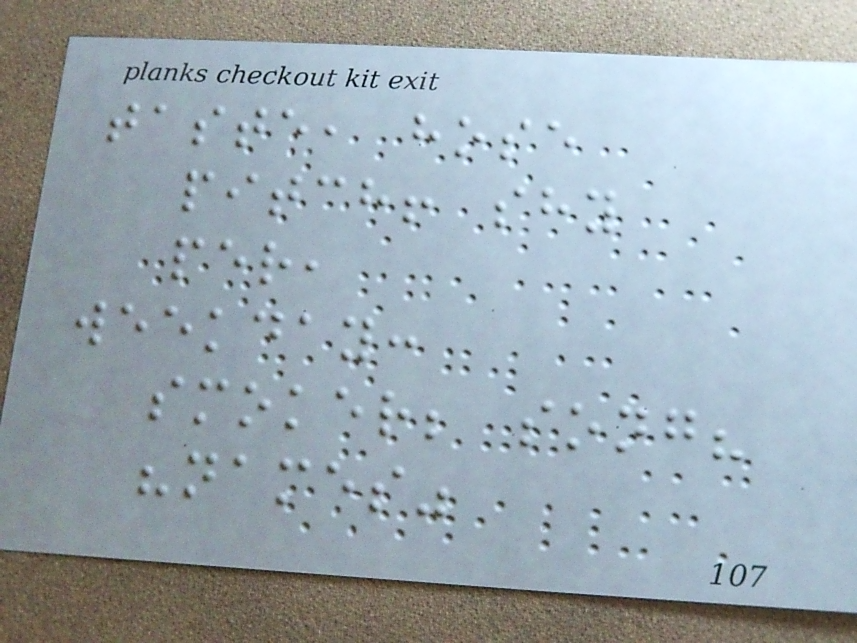taste, hose
pitch! shy
per,
weekday:
smoker; song?
"names"
